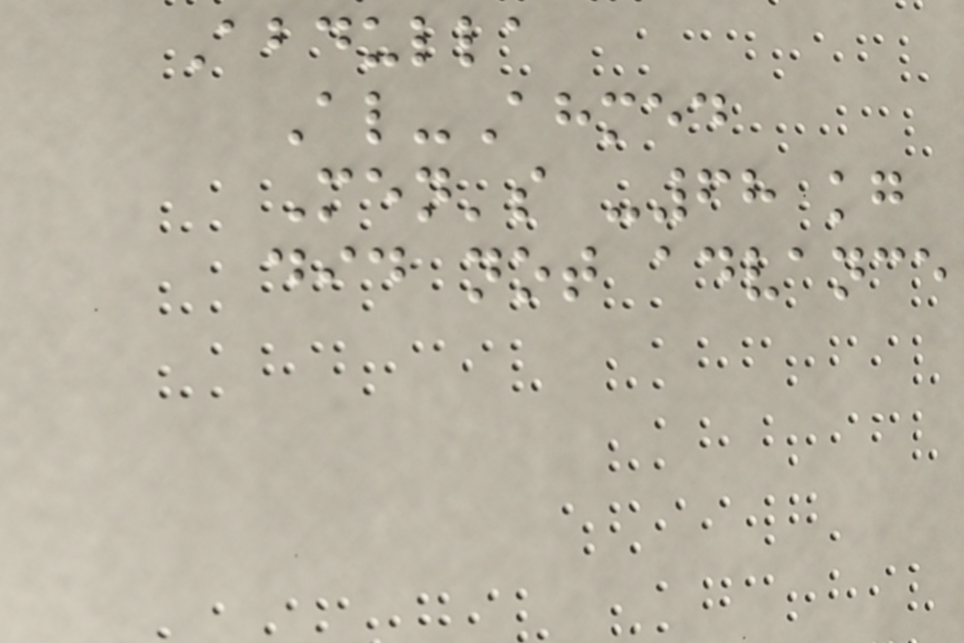Abdulla
Al-Ahmed
Men's -68 kg
did not advance
